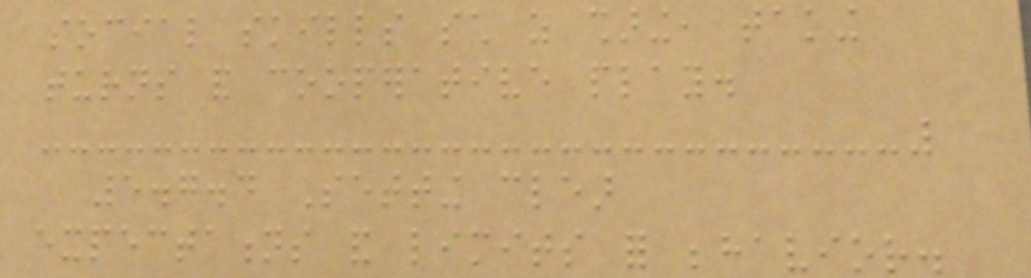social skills such as sharing, taking
turns and cooperative play.
5.7.4 Setting clear
expectations and limits for behavior.
